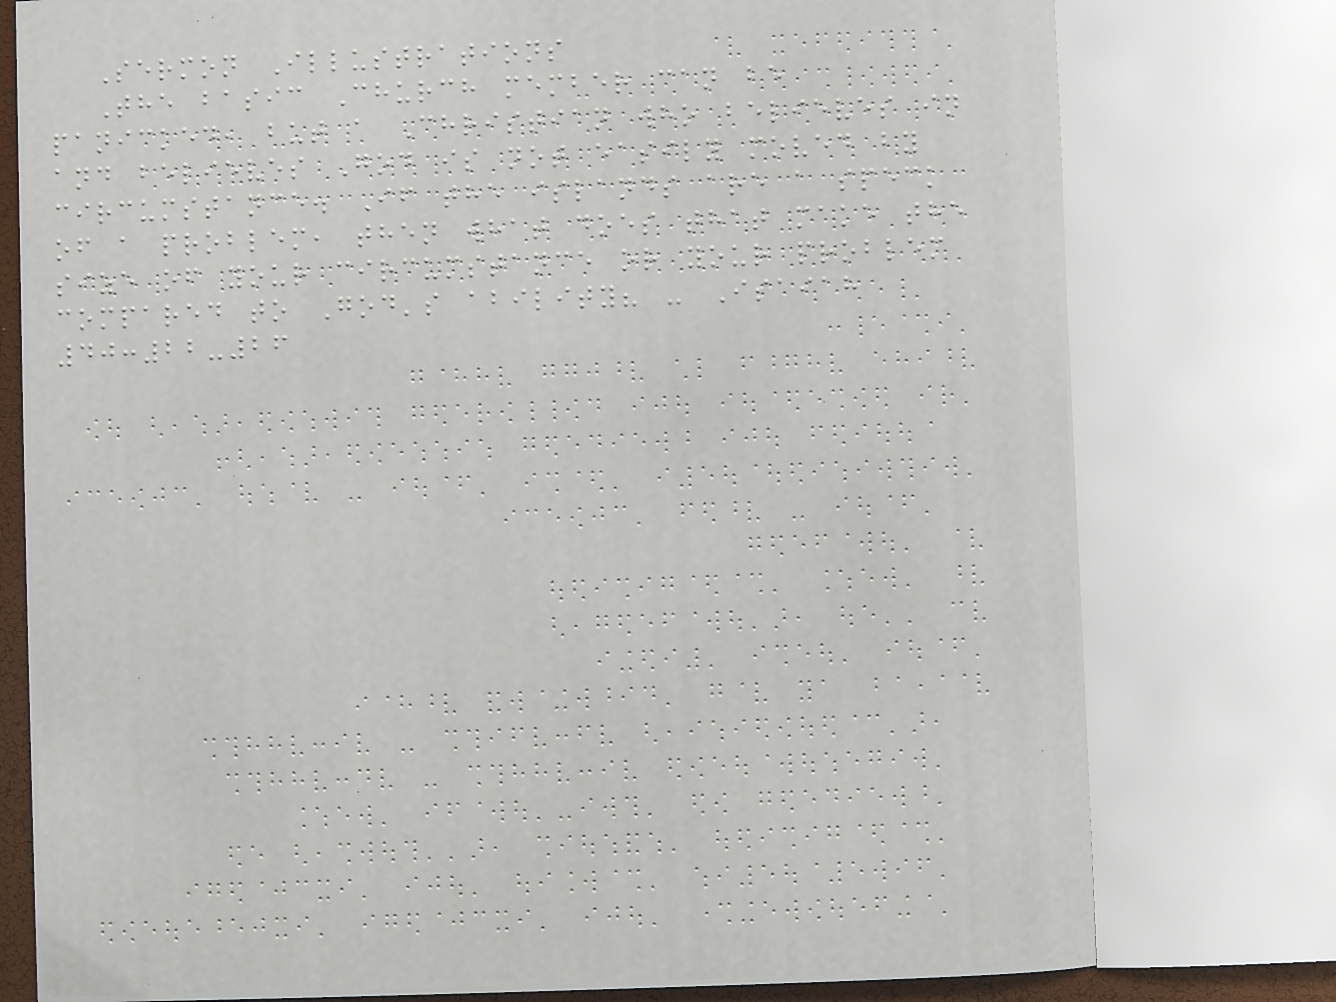Sermon Illustrations
The basic Church member can be
panicked, but a Christian who believes in
and believes God is not easily moved by
circumstance. If the islands are a speck
of a problem, then what does that make the
size of your circumstance or your problem
compared to God's ability? - Isaiah
40:22-26
